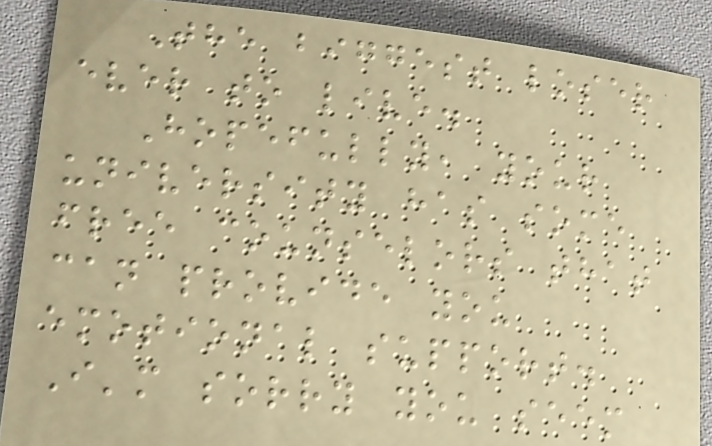The biggest loser
ever to live.
Hopefully, your
university has some
free counselors that
can provide you
emotional support.
I'm sorry you seem
